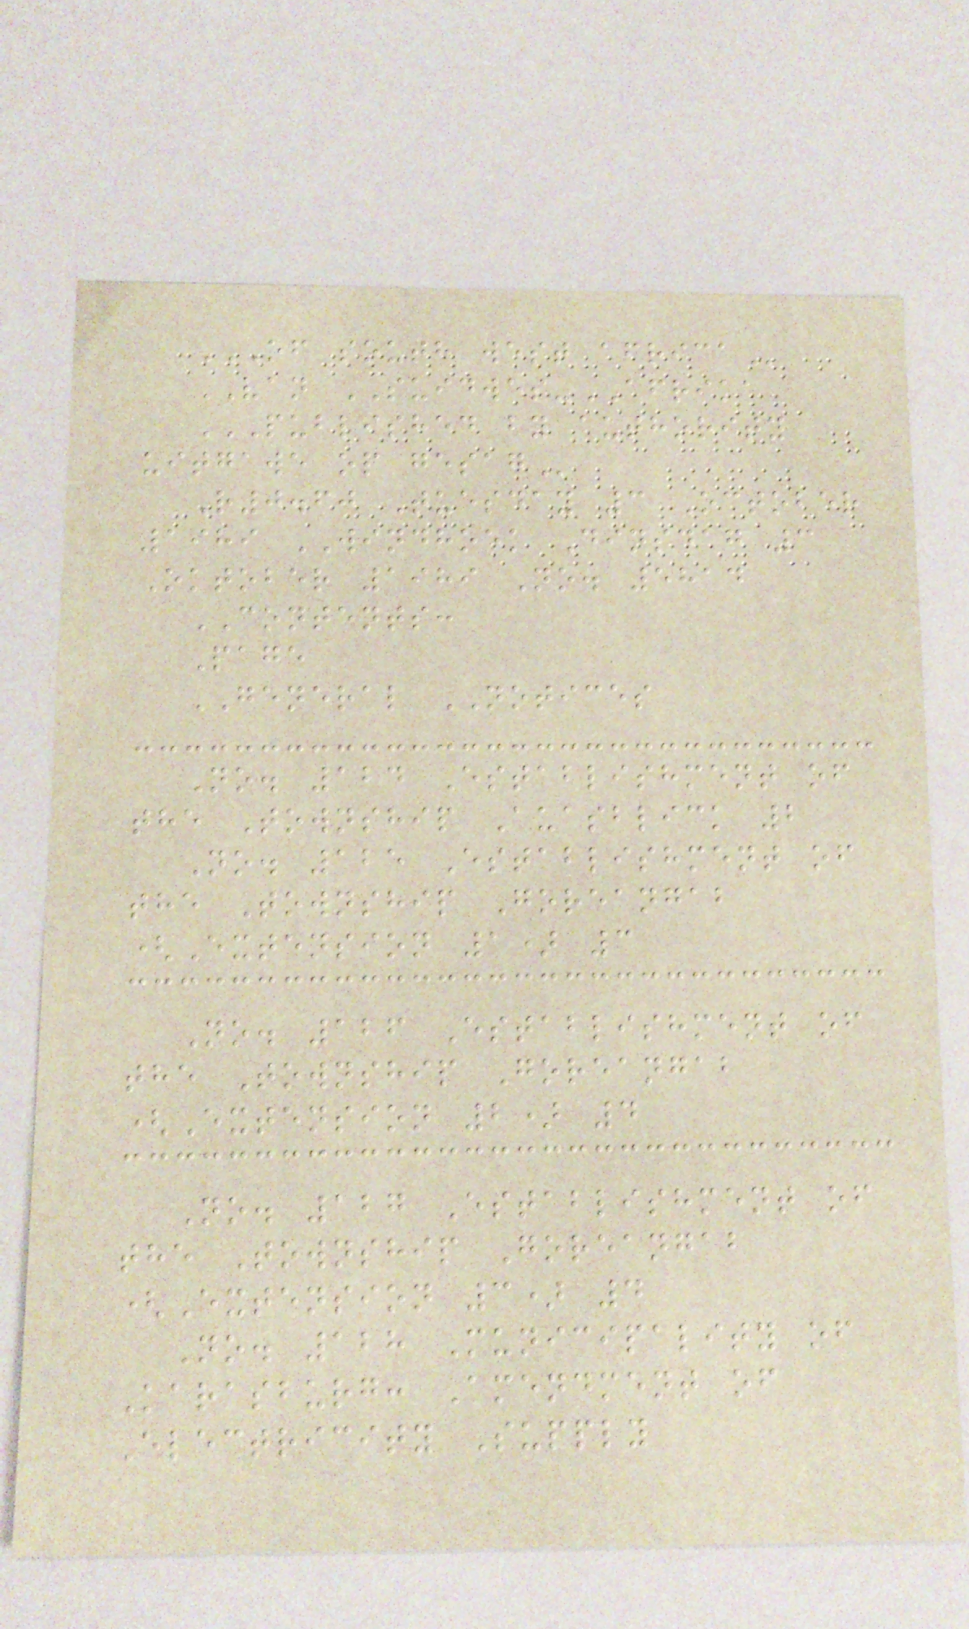OF SOUTH WEST AFRICA
VAN SUIDWES-AFRIKA
PUBLISHED BY AUTHORITY
UITGAWE OP GESAG
R0.60 Tuesday 3 October
1989 WINDHOEK Dinsdag 3
Oktober 1989 No. 5814
CONTENTS:
Page
GENERAL NOTICES
No. 124 Establishment of
the Township Auasblick 2
No. 125 Establishment of
the Township Goreangab
(Extension 1) 3
No. 126 Establishment of
the Township Goreangab
(Extension 2) 4
No. 127 Establishment of
the Township Goreangab
(Extension 3) 4
No. 128 Municipality of
Karasburg: Amendment of
Electricity Supply
